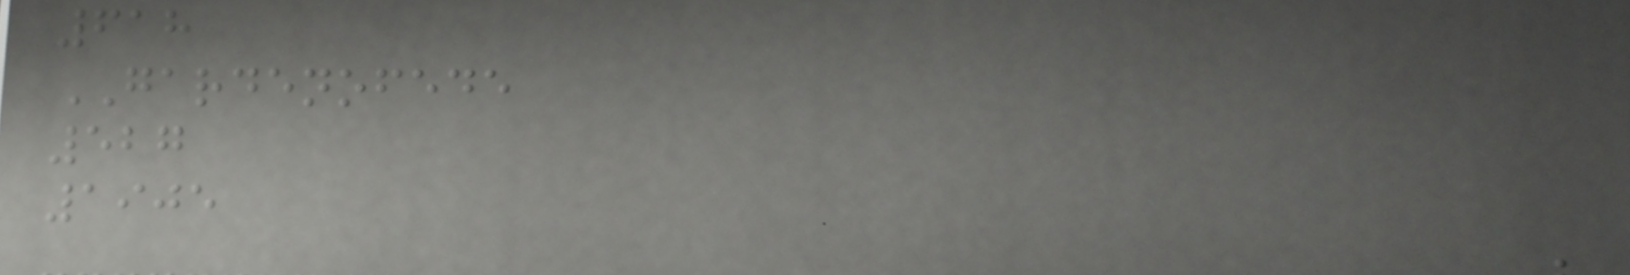618
GARDENOFEDE
527
1905
